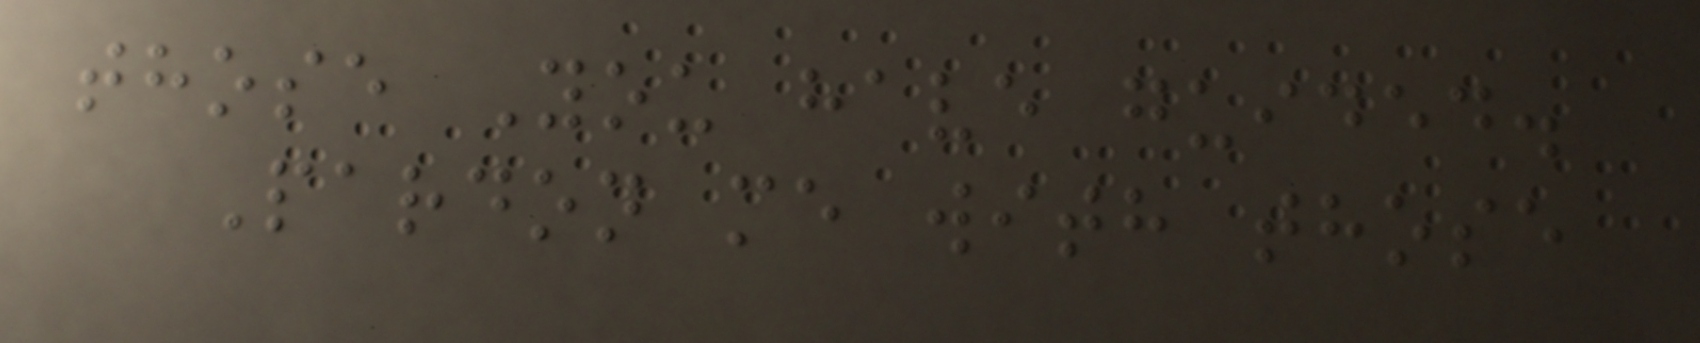those You have guided.
Pardon me with those
